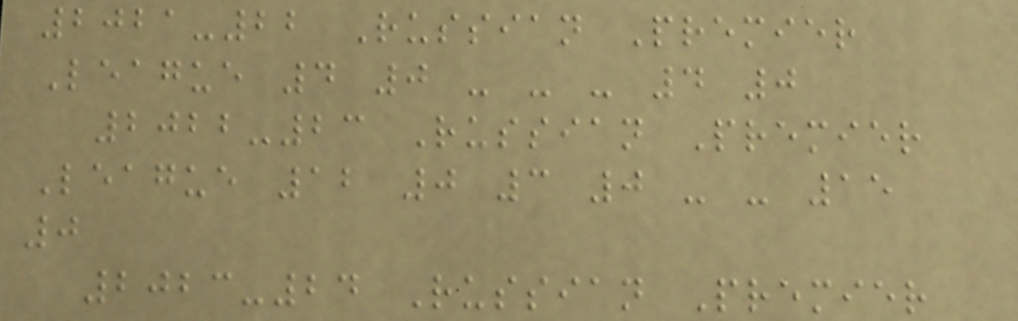2021-22 Russian Premier
League 4 0 - - - 4 0
2022-23 Russian Premier
League 12 0 3 0 - - 15
0
2023-24 Russian Premier
